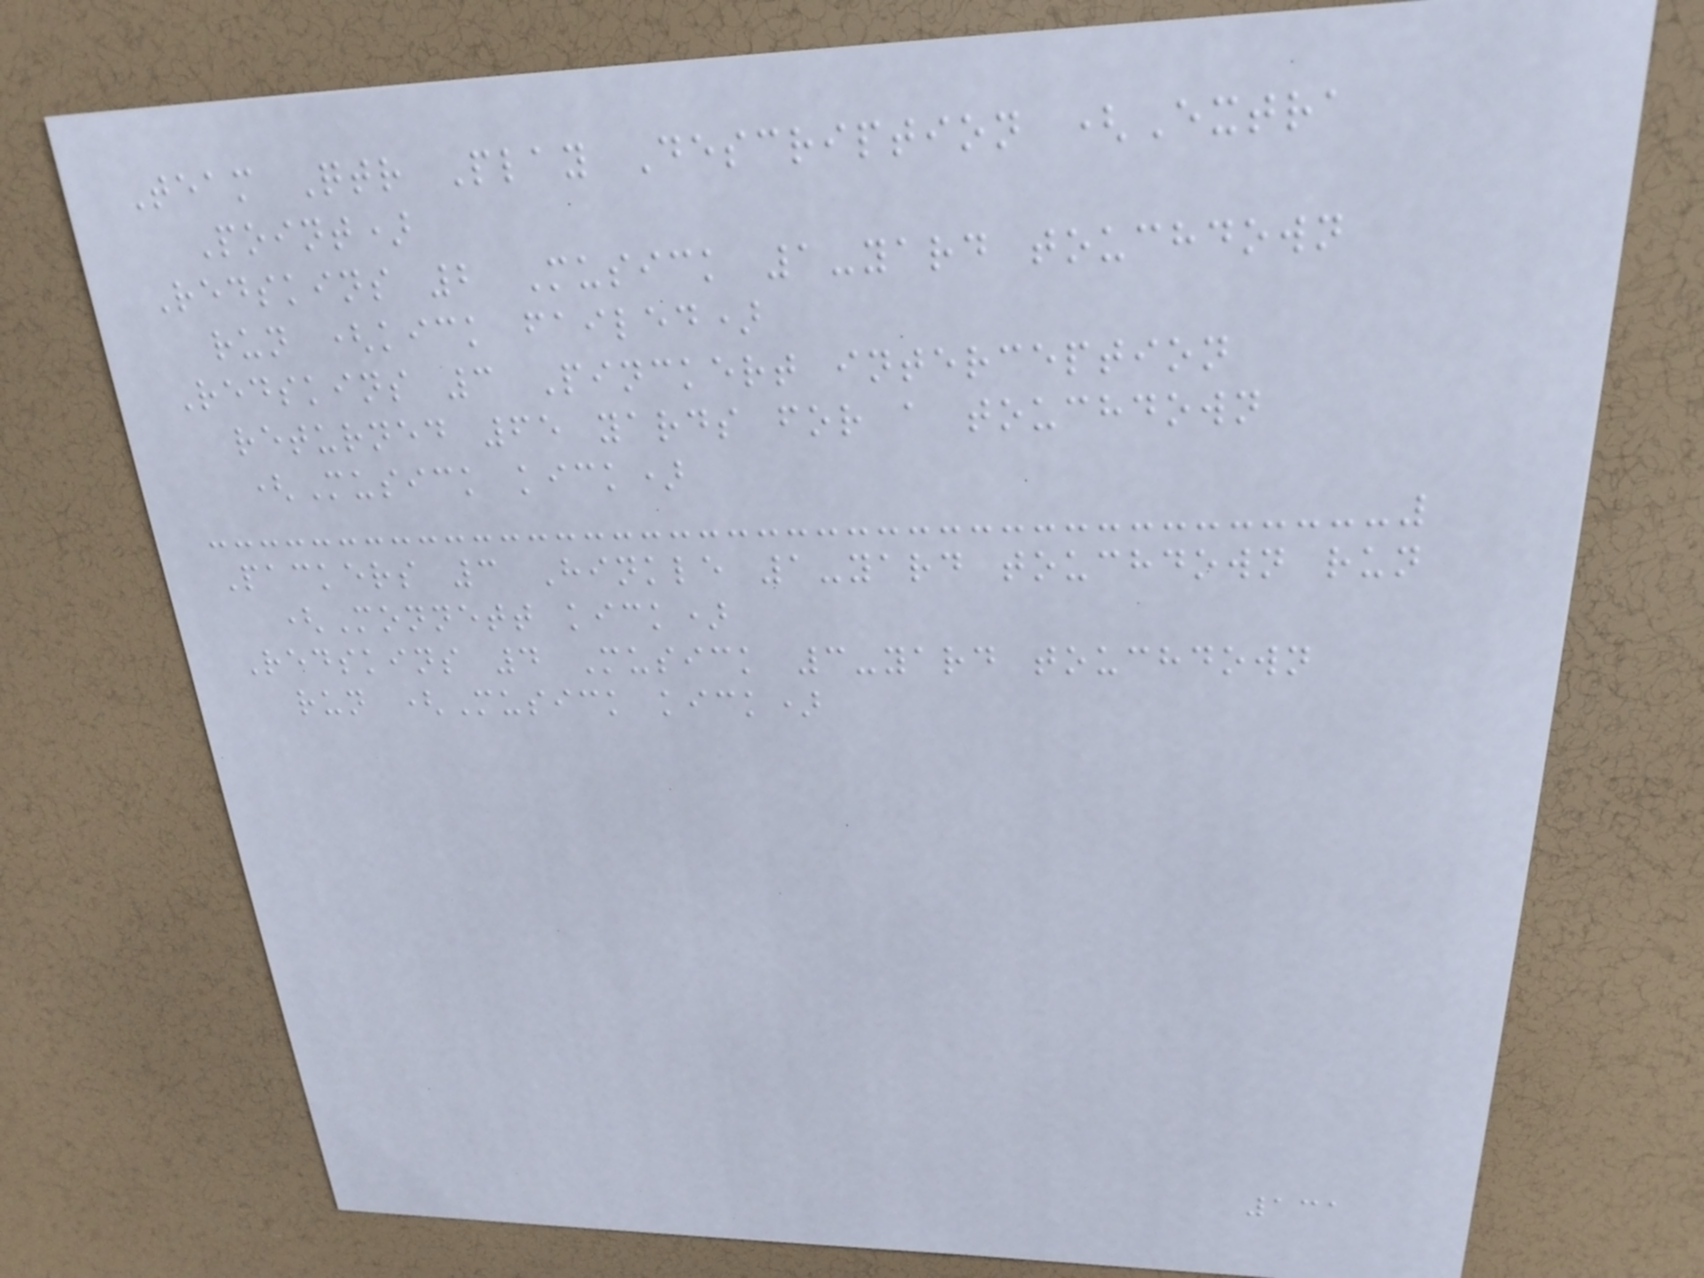Team Qtr Play Description (Extra
Point)
Redskins 2 Musick 1-yard touchdown
run (kick failed)
Redskins 3 Pinckert interception
returned 65 yards for a touchdown
(Musick kick)
Packers 3 Hinkle 1-yard touchdown run
(Monnett kick)
Redskins 4 Musick 3-yard touchdown
run (Musick kick)
131
